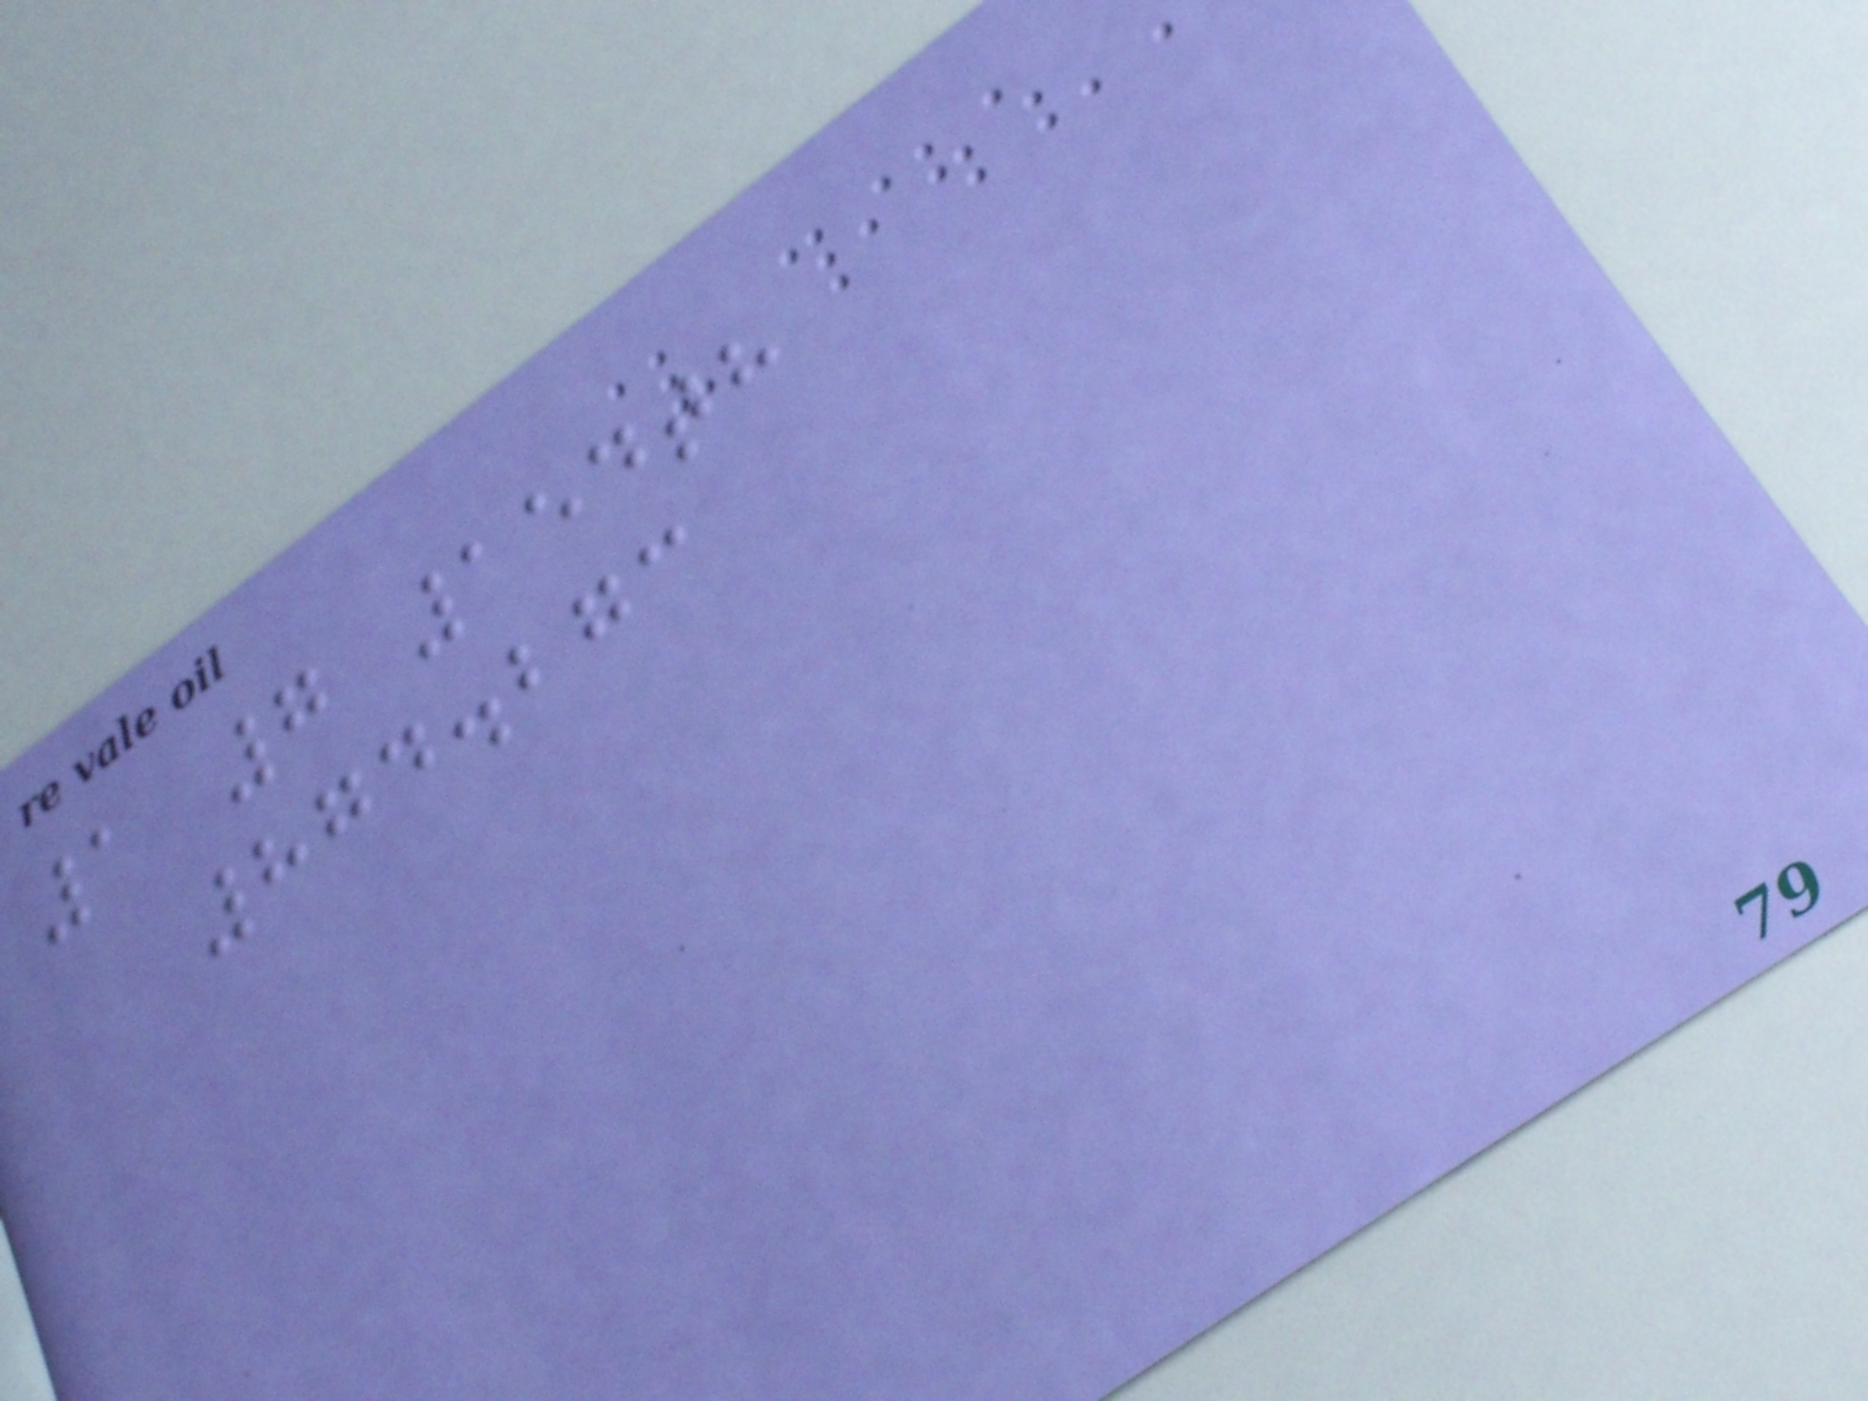1 7 154th
874.273
